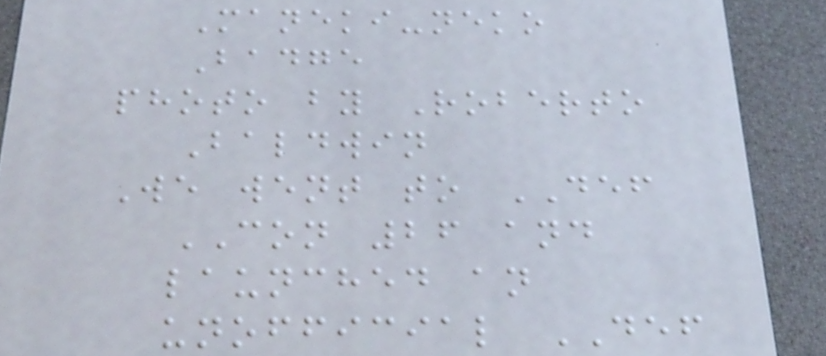Maneki-neko
Badge
photo by Roberto
Baldwin
We went to DEF
CON 26 and
launched an
unofficial DEF
